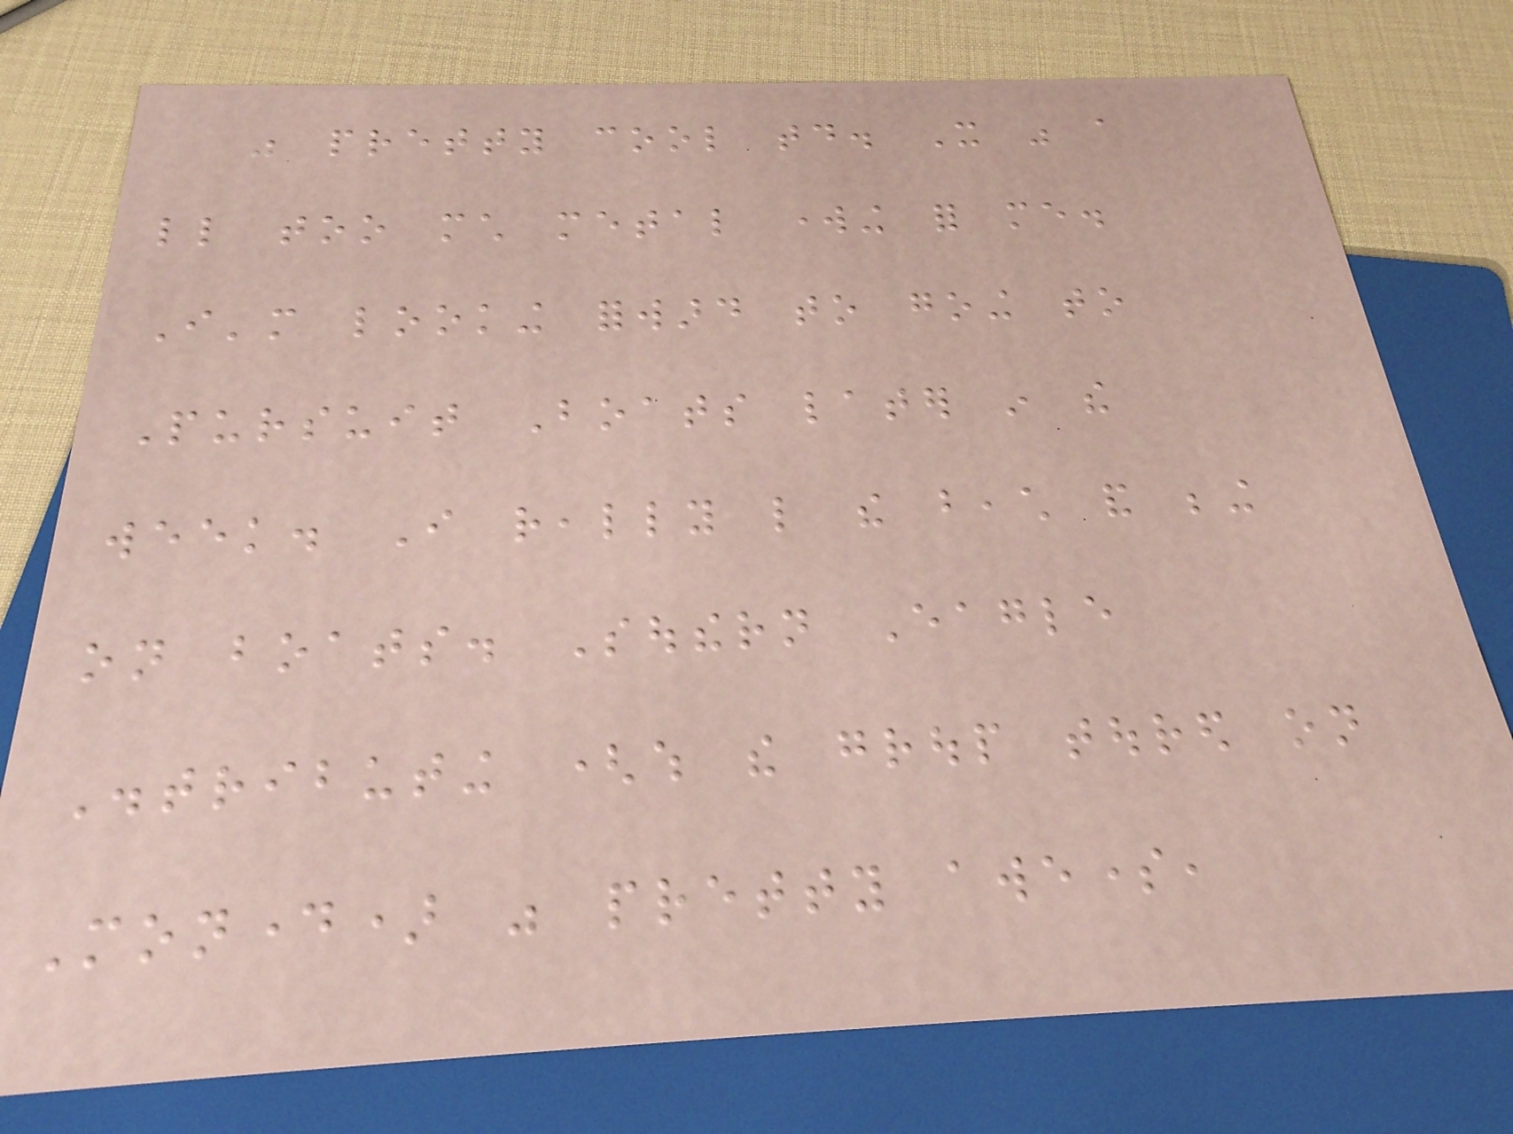was pretty cool today. It was a
little too much metal working for me.
I'm looking forward to going to
Pursuit Boats later in the
week. I really like the beach and being
on boats. Southern Eagle
Distributing (which the group toured on
Monday) was pretty awesome,
